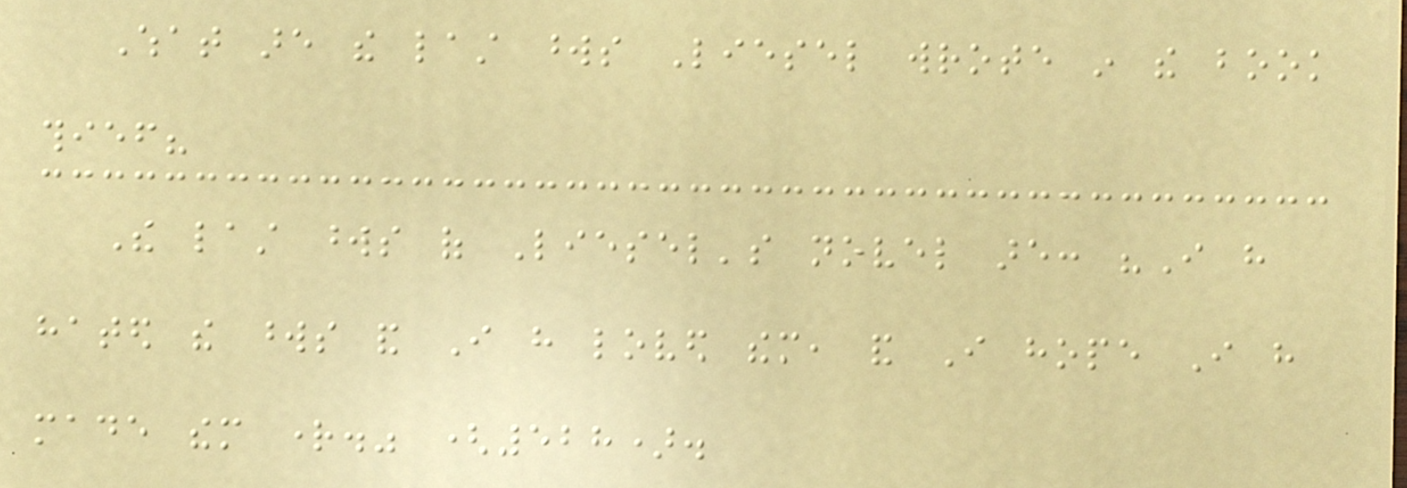What are the last words Liesel wrote in the book
thief?
The last words of Liesel's novel are: "I have
hated the words and I have loved them, and I hope I have
made them right." (528).
